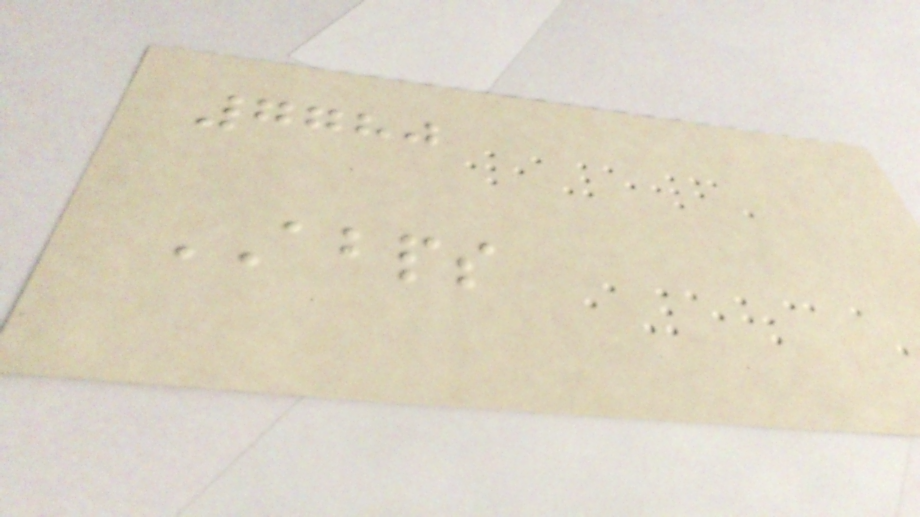7780
ABPS
